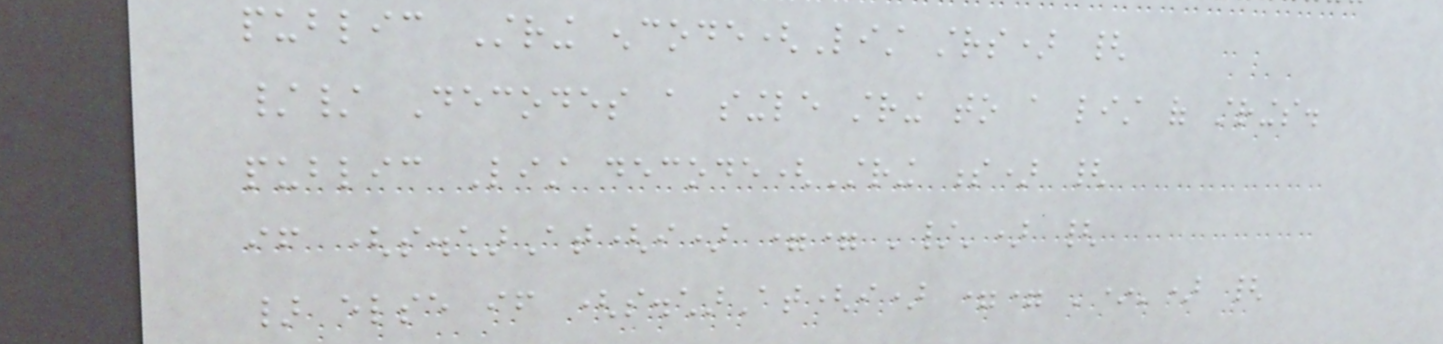public String encode(List strs) {
// Decodes a single string to a list of strings.
public List decode(String s) {
if (s.charAt(i) == '/') {
} else if (s.charAt(i) == '*') {
